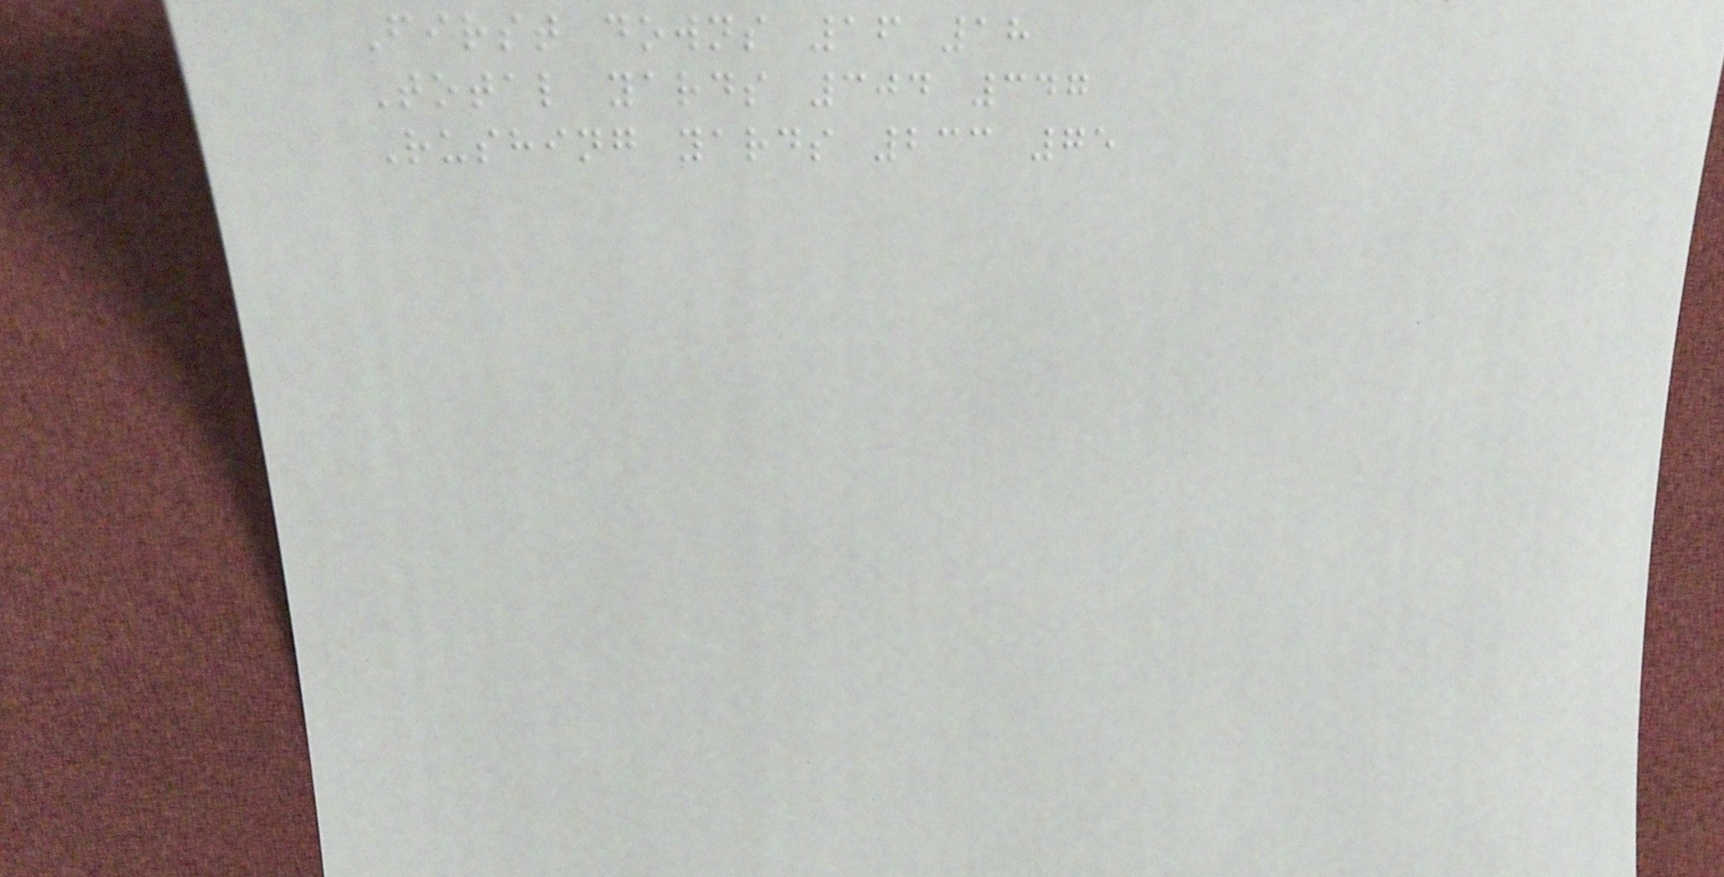First downs 16 18
Total yards 304 347
Rushing yards 233 75
